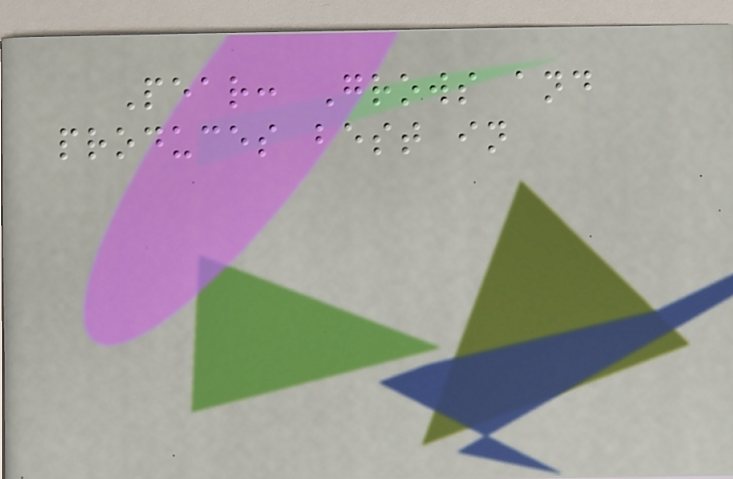Pear: Grows and
produces best in
